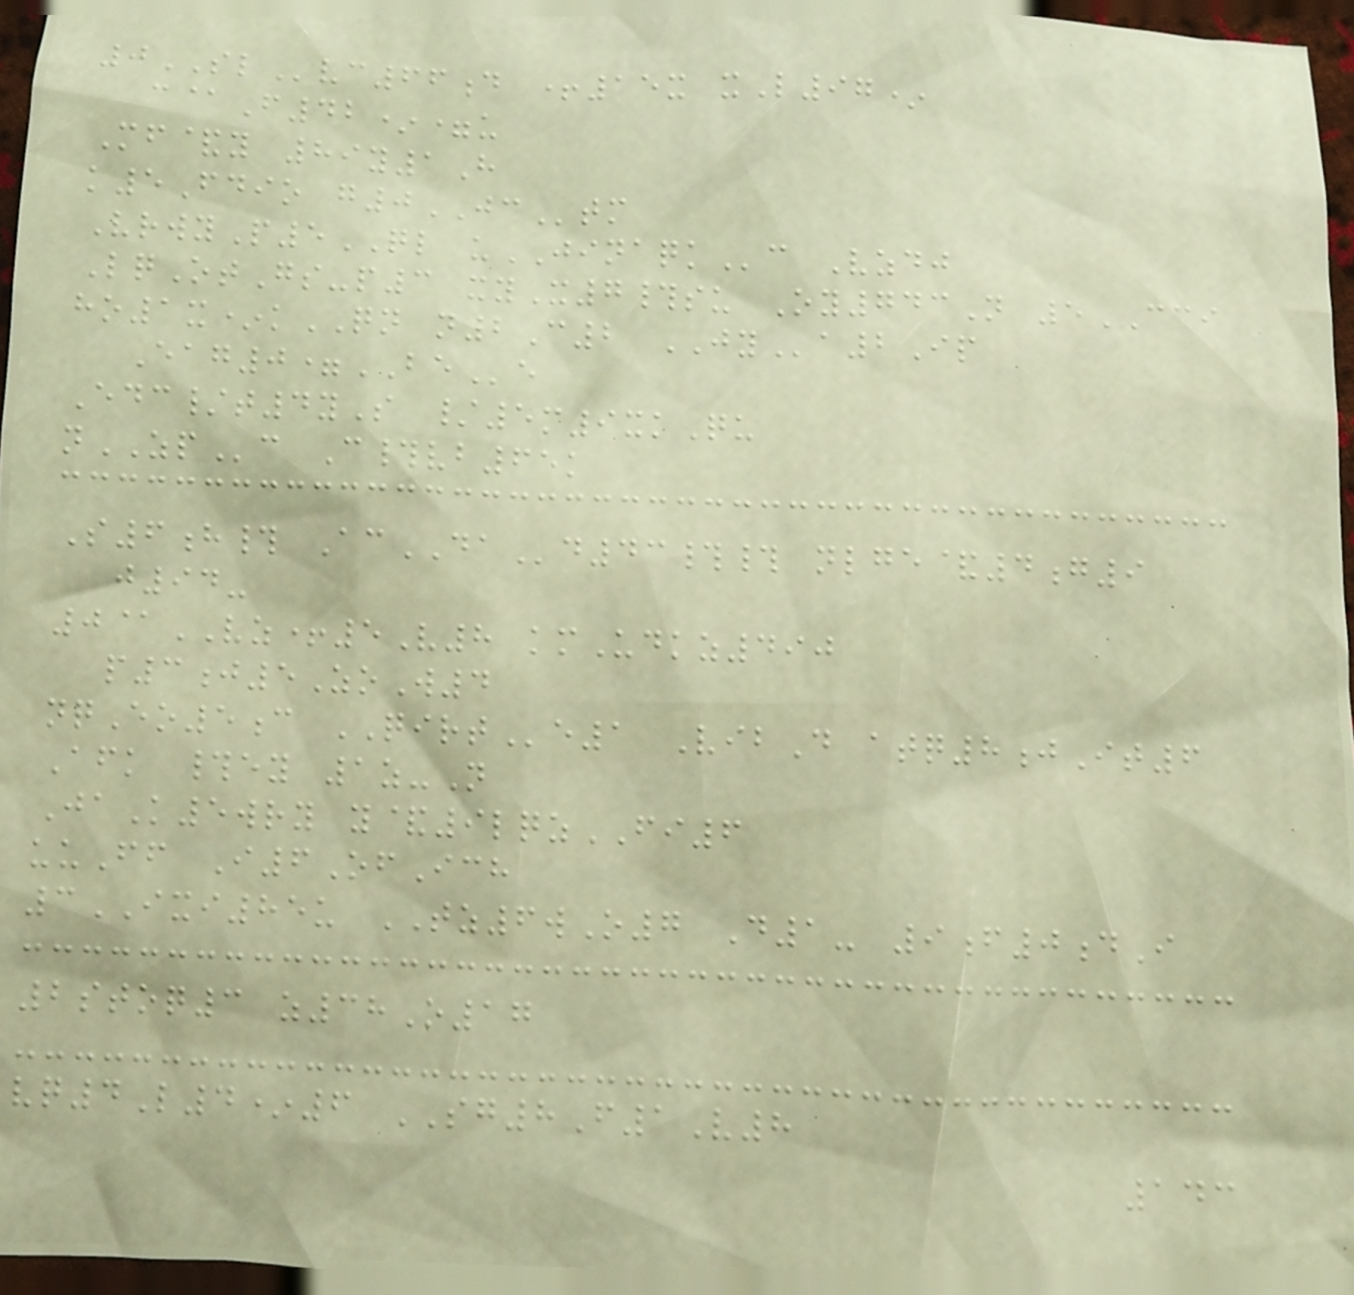0SLvc66d +15x xL97*
c@F42*=u
Mf&y 89y1H
k5Fdio g0JCtm
VrwyP5QL uJINAQKc Vzdj
LqOtGs-p3 xyX7#su Oy743N 5CCI
ho1x*kQN n2C2 JYa2Ip
Eag0=BEe
Edc/t4yS /5m9xkQu
nZPc C#vb65k
S6h# AcDAd43## nlge&4g9
j94-
0@VZ+5V8 kmUdkz490
p3j5ZoW4
nqEo5c QIRTe1 VibD atq8jIt6
Afk #ey 1z-N
JaK5wry y&9lqzFI6
uuFf I6OfIch
3IXI85u TZ6wO7 D1- 9f0dI
2stoq3 z38O17
vq4L4*6 SG8F1V8
143
